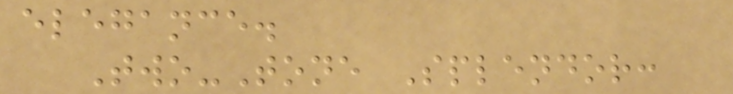elegance.
Two-Tone Splendor:
